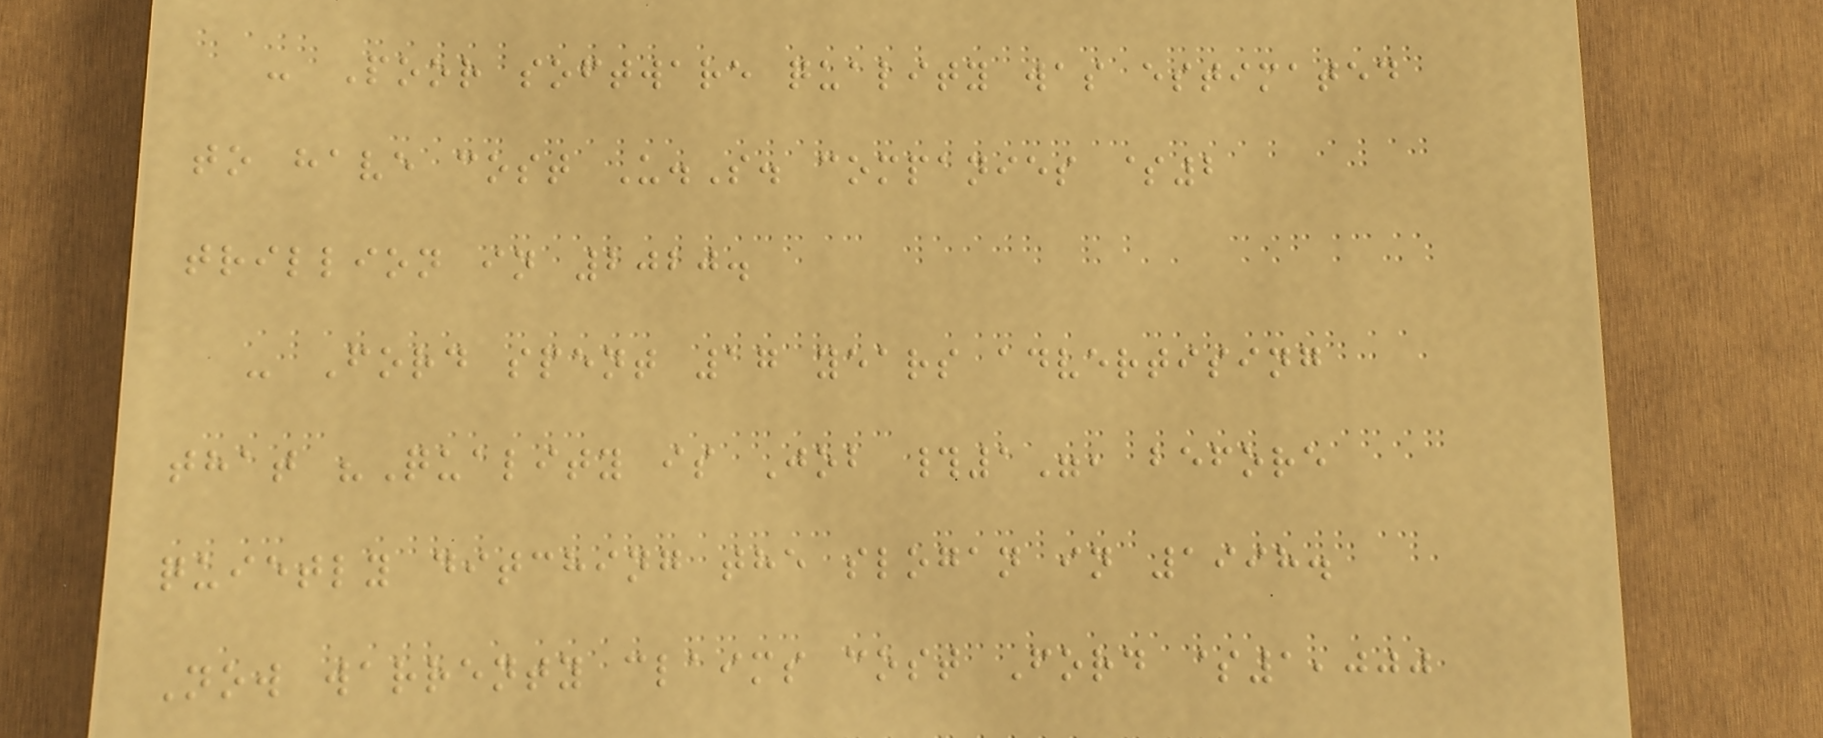- Poor software quality was estimated
to have cost U.S. companies $2
trillion in 2020.
- Ford spent 17 years advertising
that "Quality is Job #1", before
quietly ditching the slogan in 1998.
Now warrenty claims cost Ford $1,000
